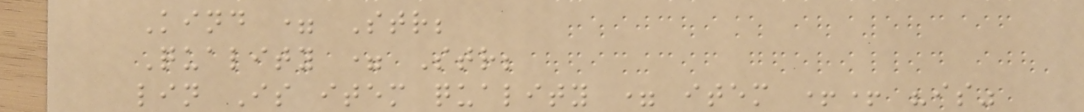Kind = Str;
Quality = Str;
lin Is item quality = item ++ "is"
